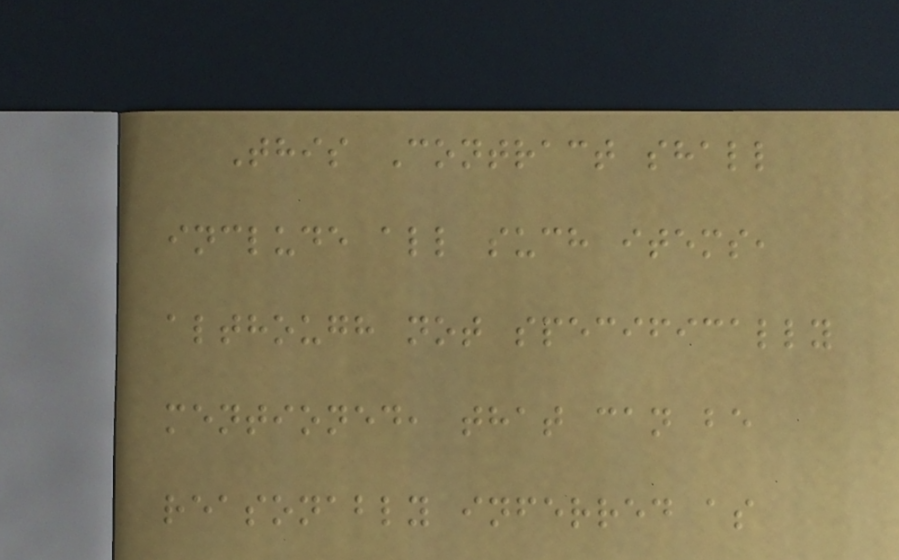This Contract shall
include all such items,
although not specifically
mentioned, that can be
reasonably inferred as
